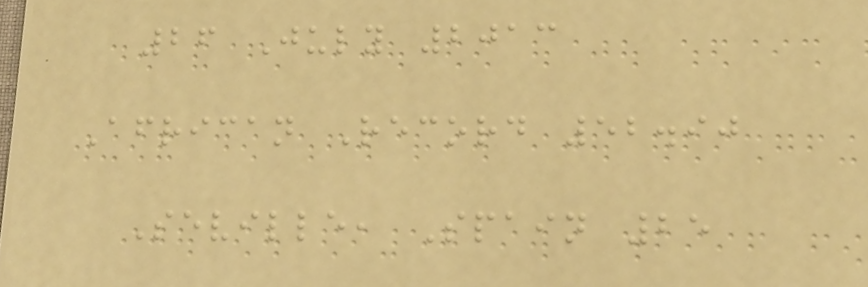26 July 2013
African Record 52.90
Seville, Spain 25
